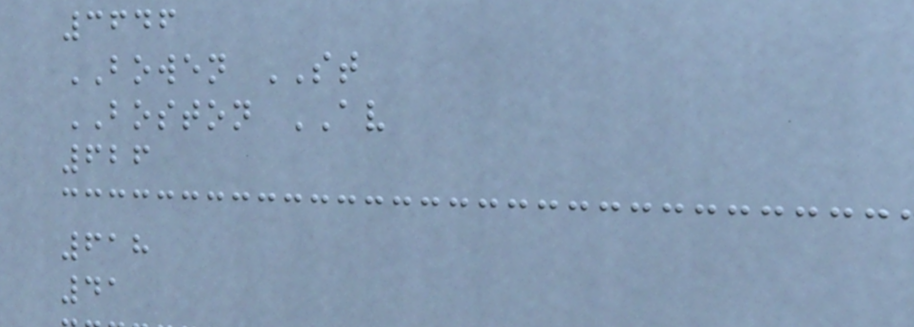3646
BOWEN ST
BOSTON AV
626
618
41
